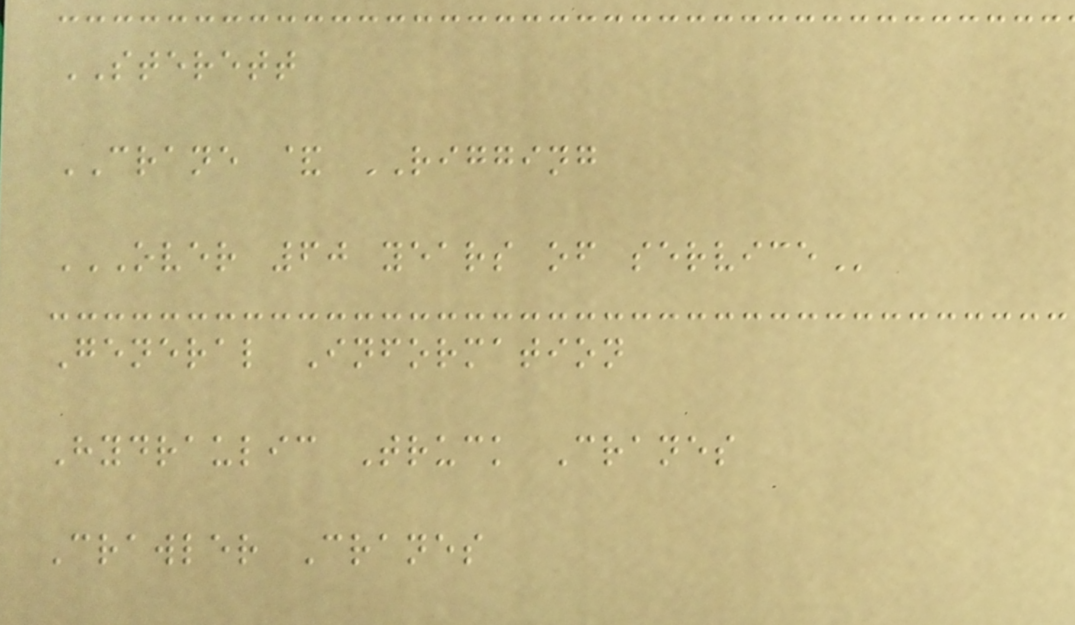STERETT
CRANE & RIGGING
OVER 60 YEARS OF SERVICE
General Information
Hydraulic Truck Cranes
Crawler Cranes
